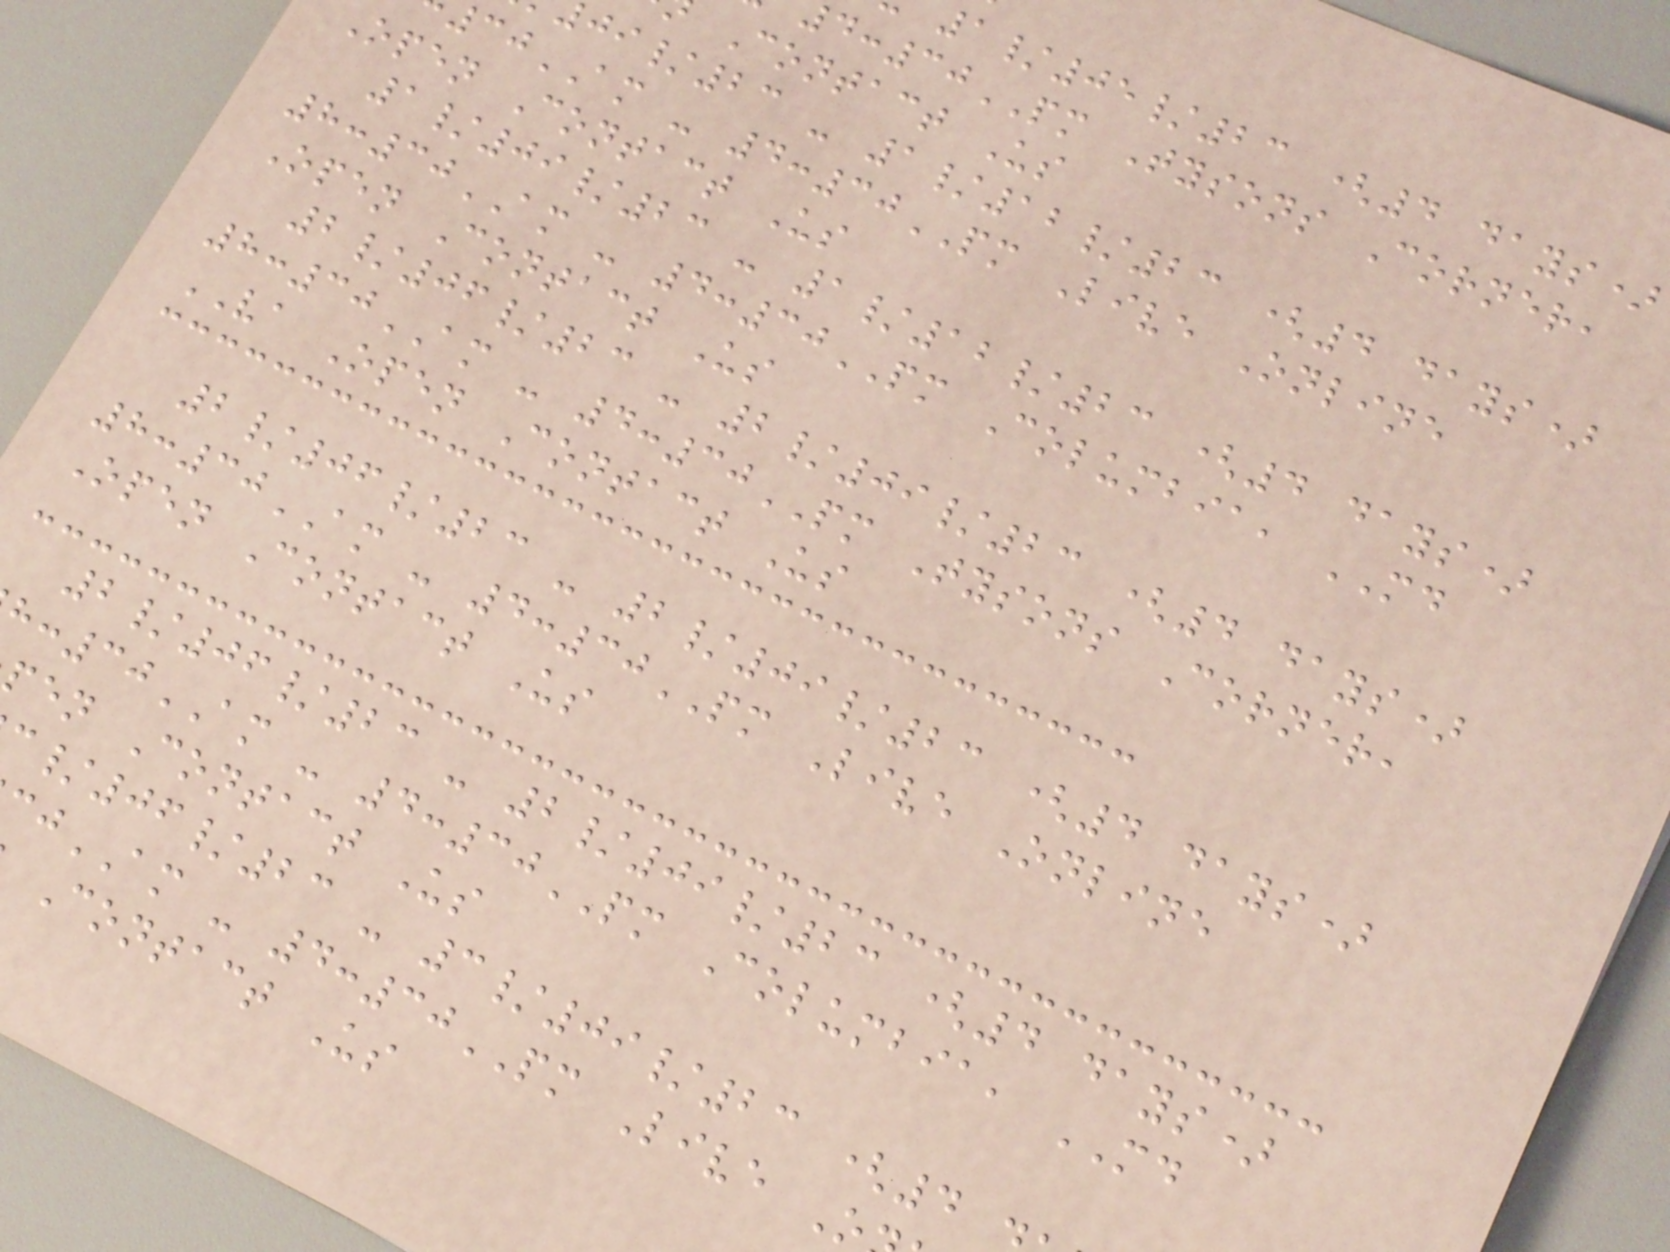1/05/23 (4 days)
:30PM Tysons Corner,
Contact Us
/23 - 1/12/23 (4 days)
30AM - 4:30PM Live Online
Open Contact Us
1/09/23 - 1/12/23 (4 days)
8:30AM - 4:30PM Columbia, MD
Open Contact Us
2/06/23 - 2/09/23 (4 days)
8:30AM - 4:30PM Tysons Corner,
VA Open Contact Us
2/06/23 - 2/09/23 (4 days)
8:30AM - 4:30PM Live Online
Open Contact Us
2/06/23 - 2/09/23 (4 days)
:30AM - 4:30PM Columbia, MD
pen Contact Us
/06/23 - 3/09/23 (4
AM - 4:30PM Live O
Contact Us
